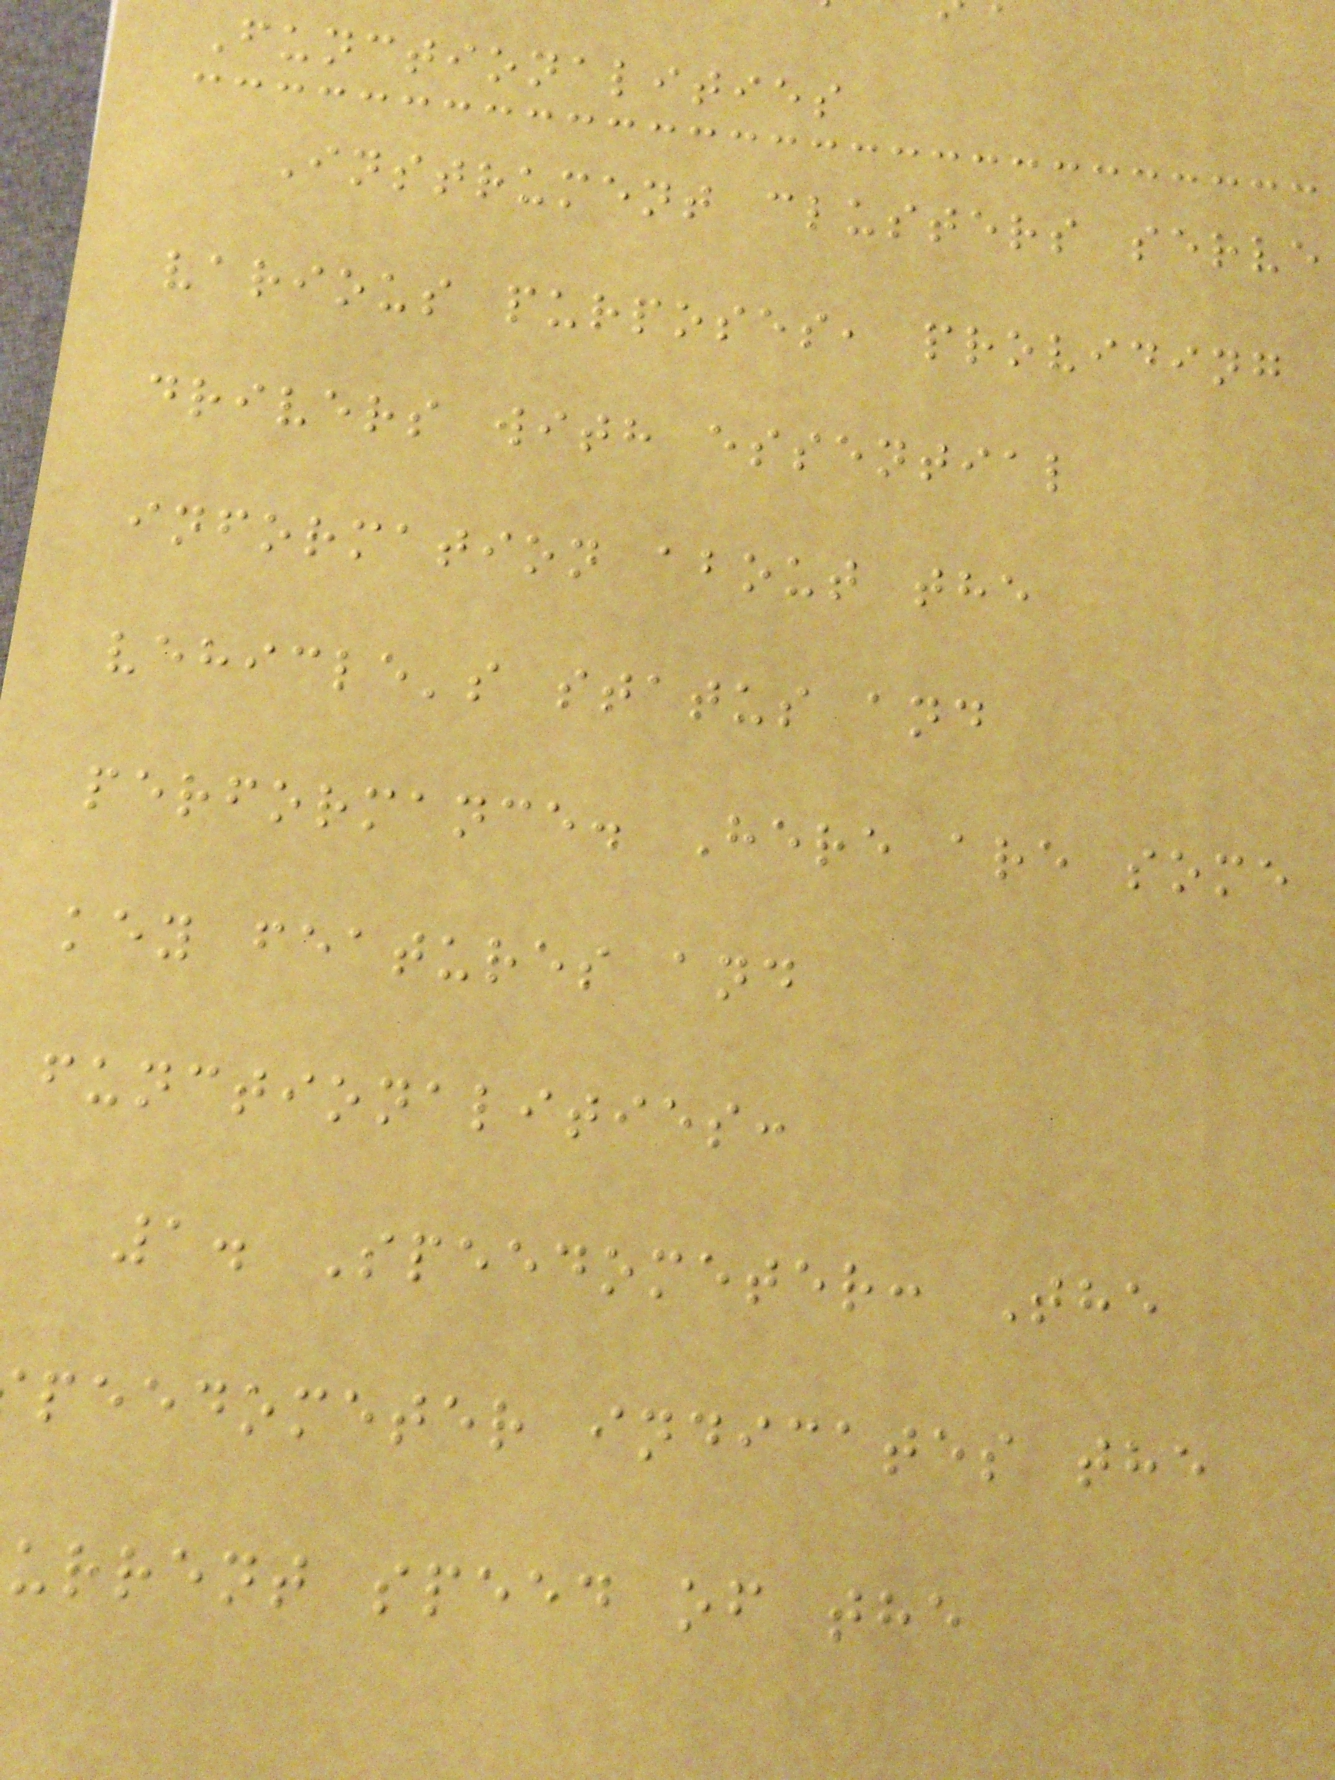Functionalities
Instrument clusters serve
various purposes, providing
drivers with essential
information about the
vehicle's status and
performance. Here are some
key features and
functionalities:
1. Speedometer: The
peedometer indicates the
urrent speed of the
